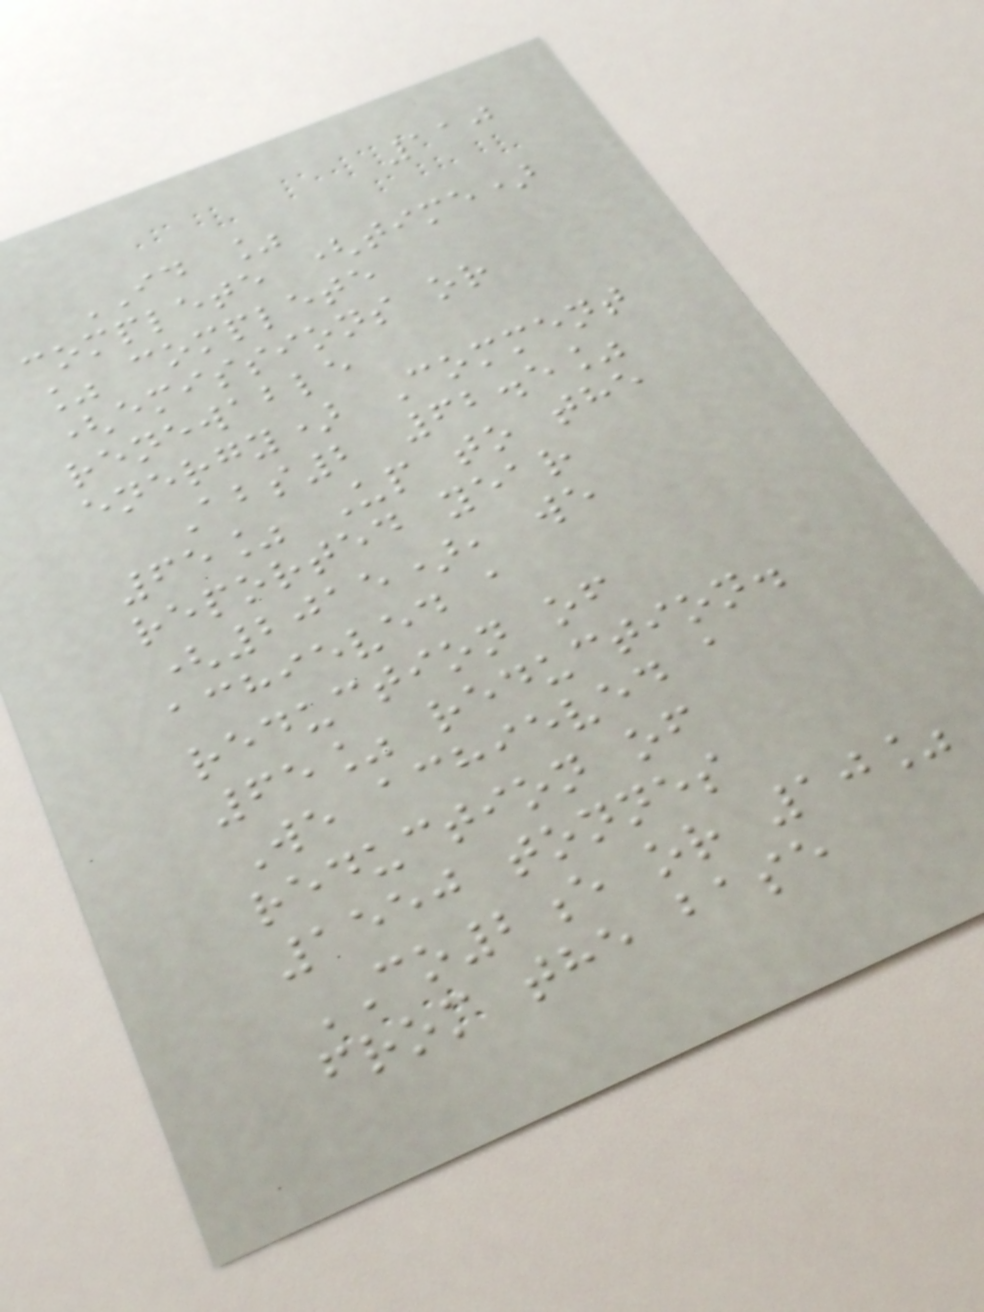110
ID %
complete (time)
% complete
(emissions or
renewable
energy) Comment
Abs2 62.5%
65% Up to the
reported year
(2015), we
achieved a
reduction of
65% reduction.
We achieved a
reduction of
1550 tonnes
CO2e or 10%
from the base
